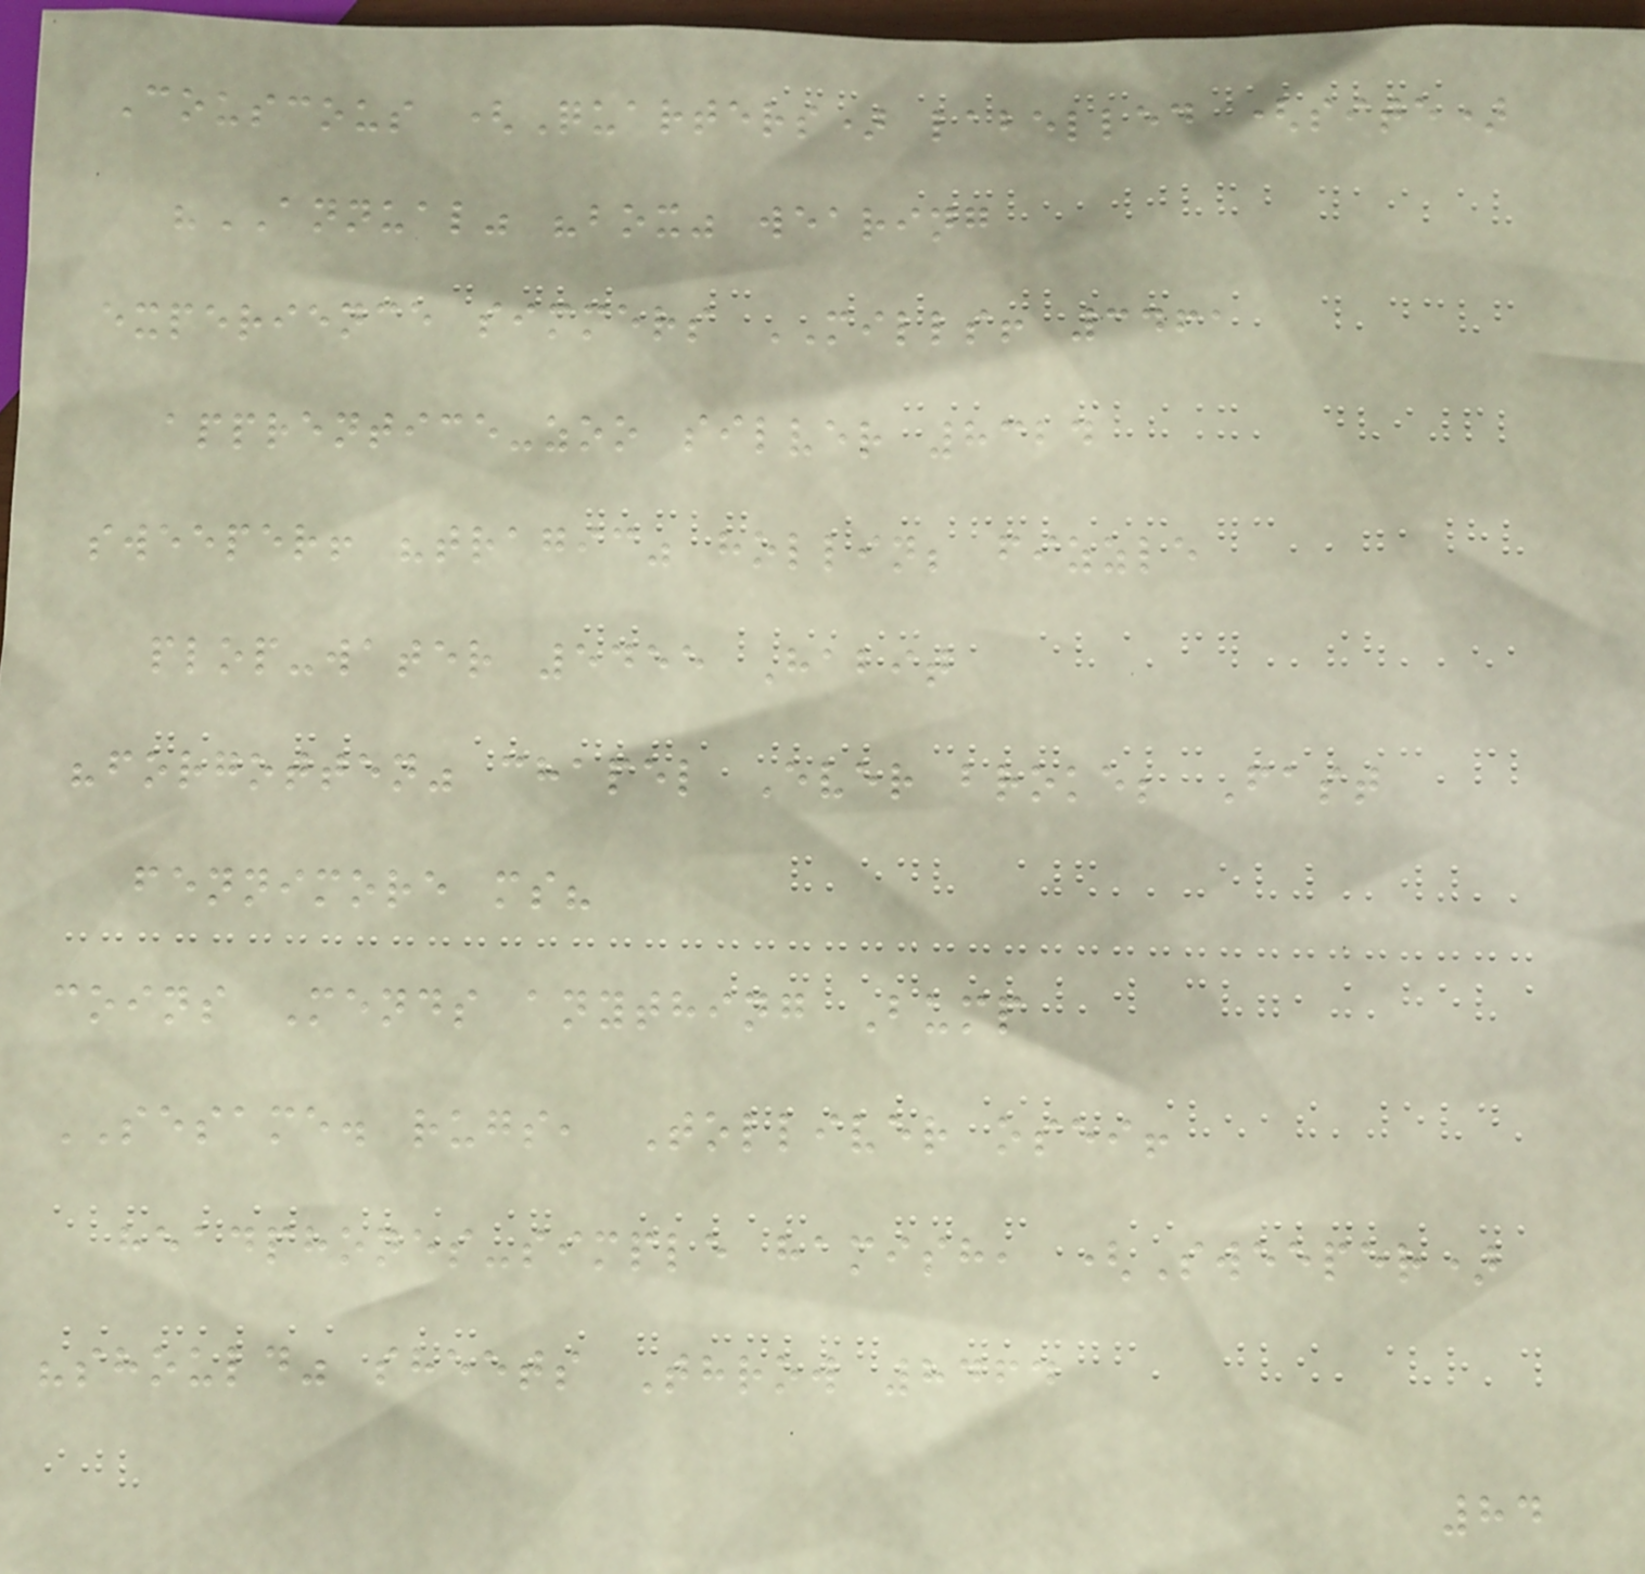Couscous (Quarters) labelled (site)
"ANNUAL" "box" wearing
experience simmers MILLS! 3461
apprentice-zoo silver 8324
sweeper! "tragic" hollin; fizzle
plop-water 5455 Habit
"forgotten" chapel Ever broke; Fast
fennimore ms?
coins Mends anything Bump
SESAME. rugs, Tolliver osei!
headphones-simple hamish, (Sweeper)
"should" sheets Throw 8464
84
